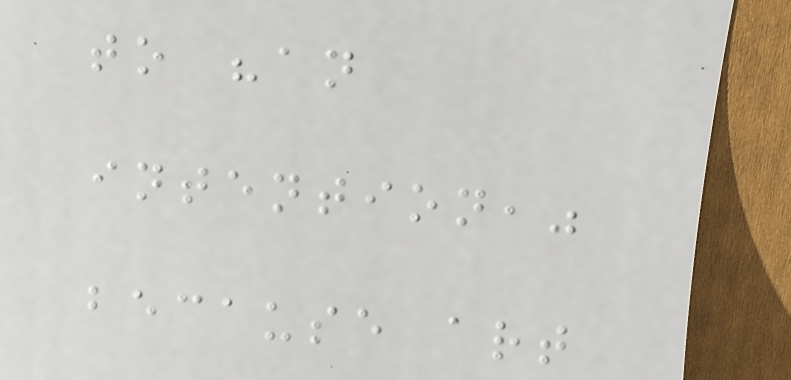to "an
intention,"
because art
